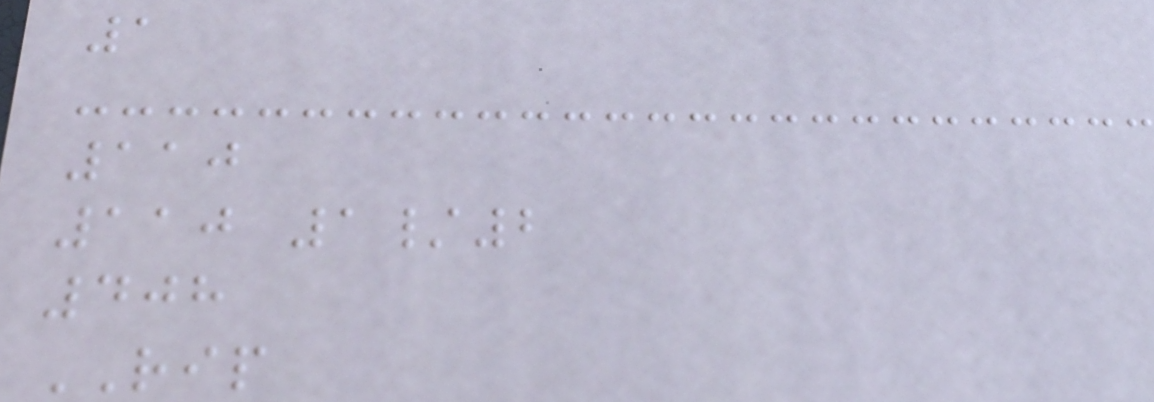1
110
110 1/2
408
RIP
